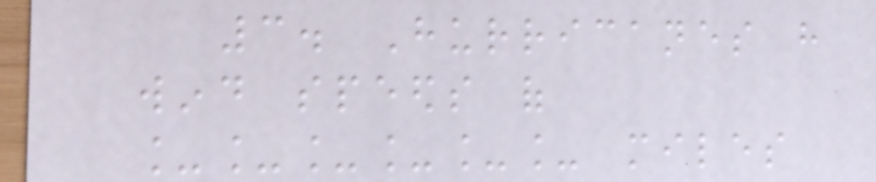3. Hurricanes have
wind speeds of
______ miles
